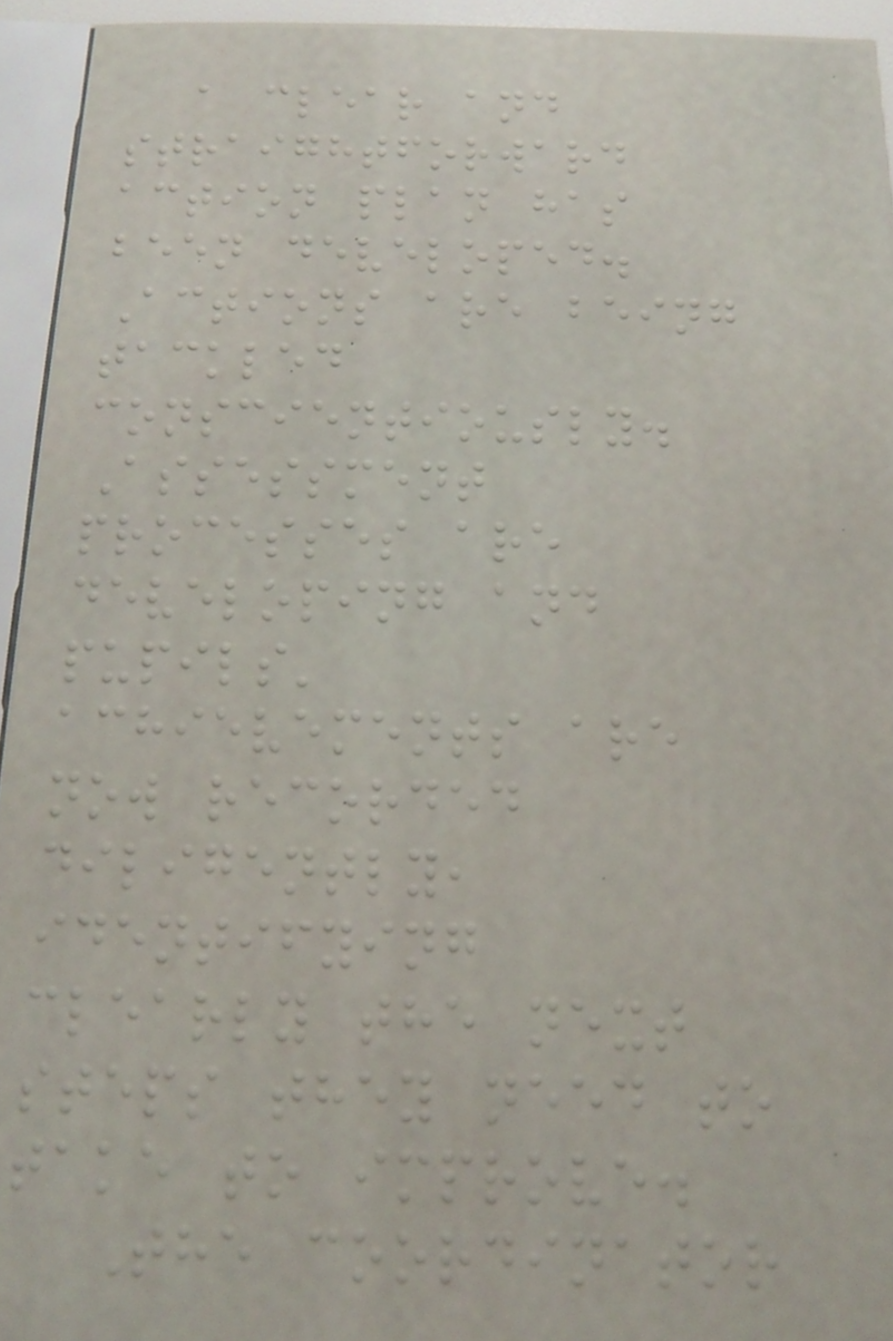a clear and
straightforward
action plan has
been developed.
Actions are being
tackled
conscientiously.
Assessment
processes are
developing and
pupils'
achievements are
now recorded
diligently,
identifying
clearly the next
steps they need to
take to improve.
The coordinator
